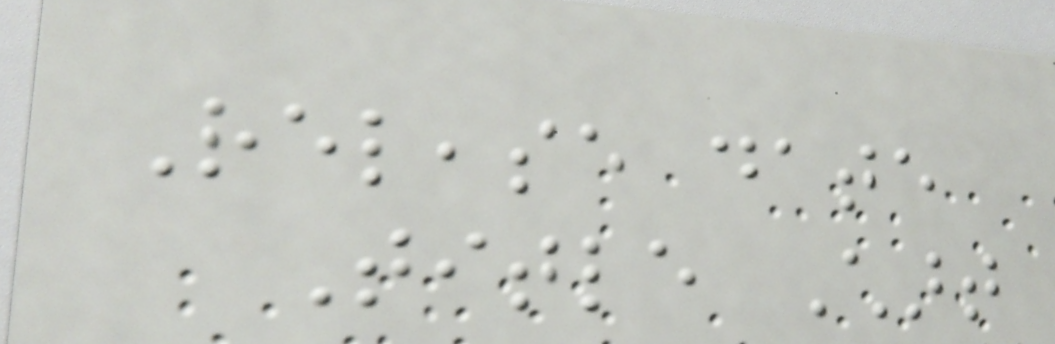Release date
Title Chart
